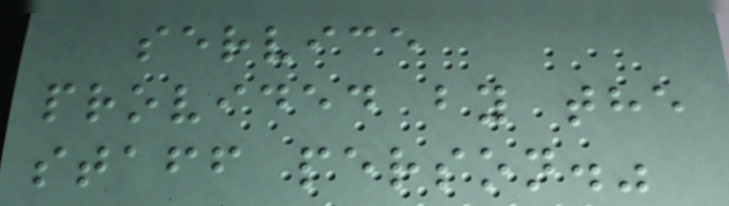service
provided by the
staff person."
